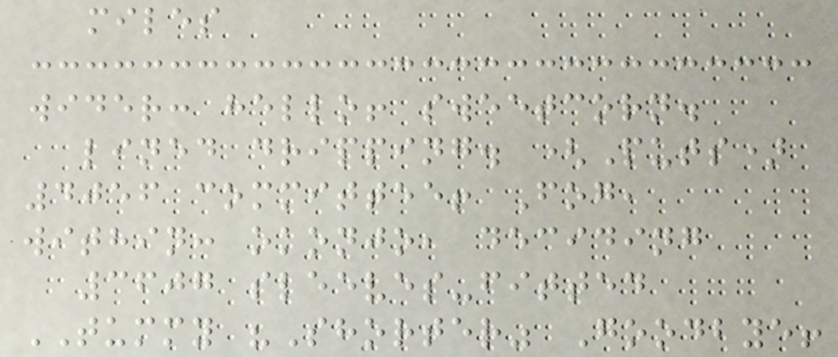miles
wider: hello! sweetcorn.
lined dripping. (Puts)
4056 committee! Fog,
within: okonjo, deciding
3607 sleeves-fitted
TUMMY "Shorter" Goodbye!
